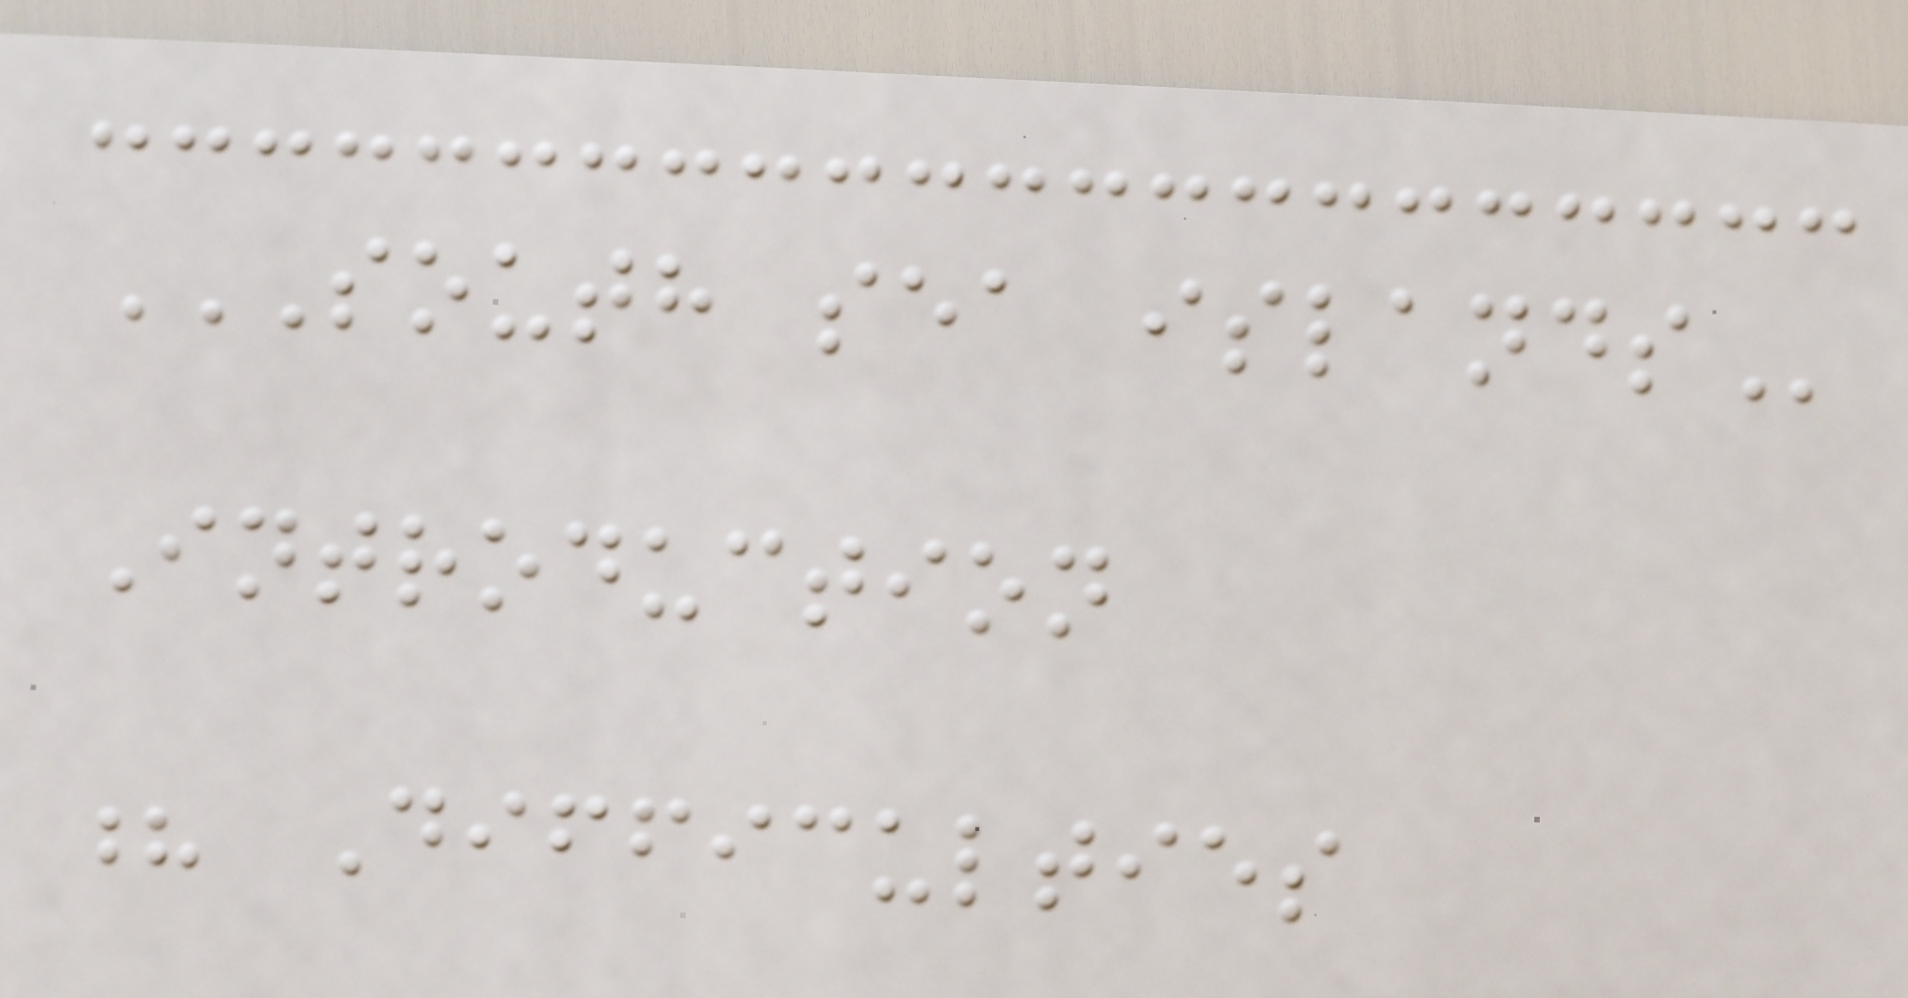SOUTH SEA ISLANDS
Introduction
? Difficulties
